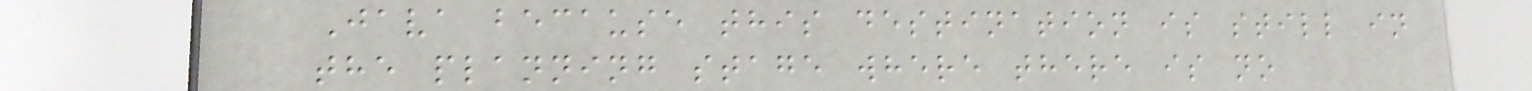Java because this destination is still in
the planning stage where there is no
